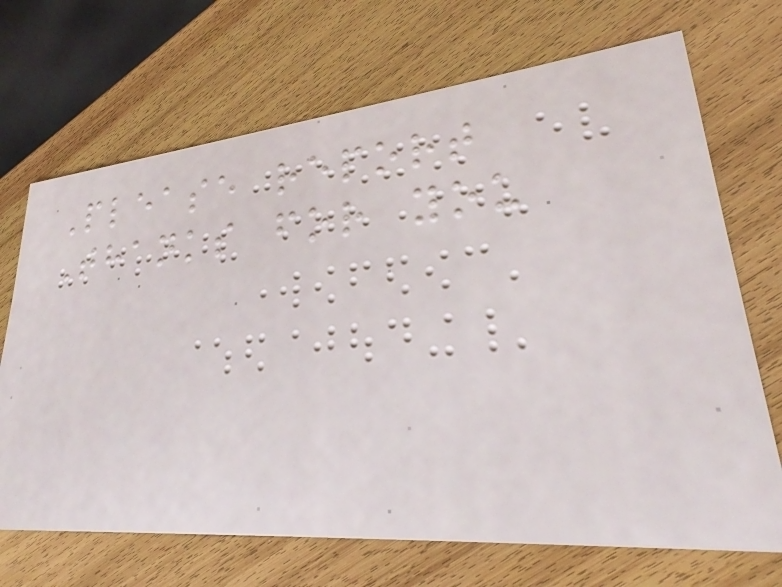Please report
Thanks for you
